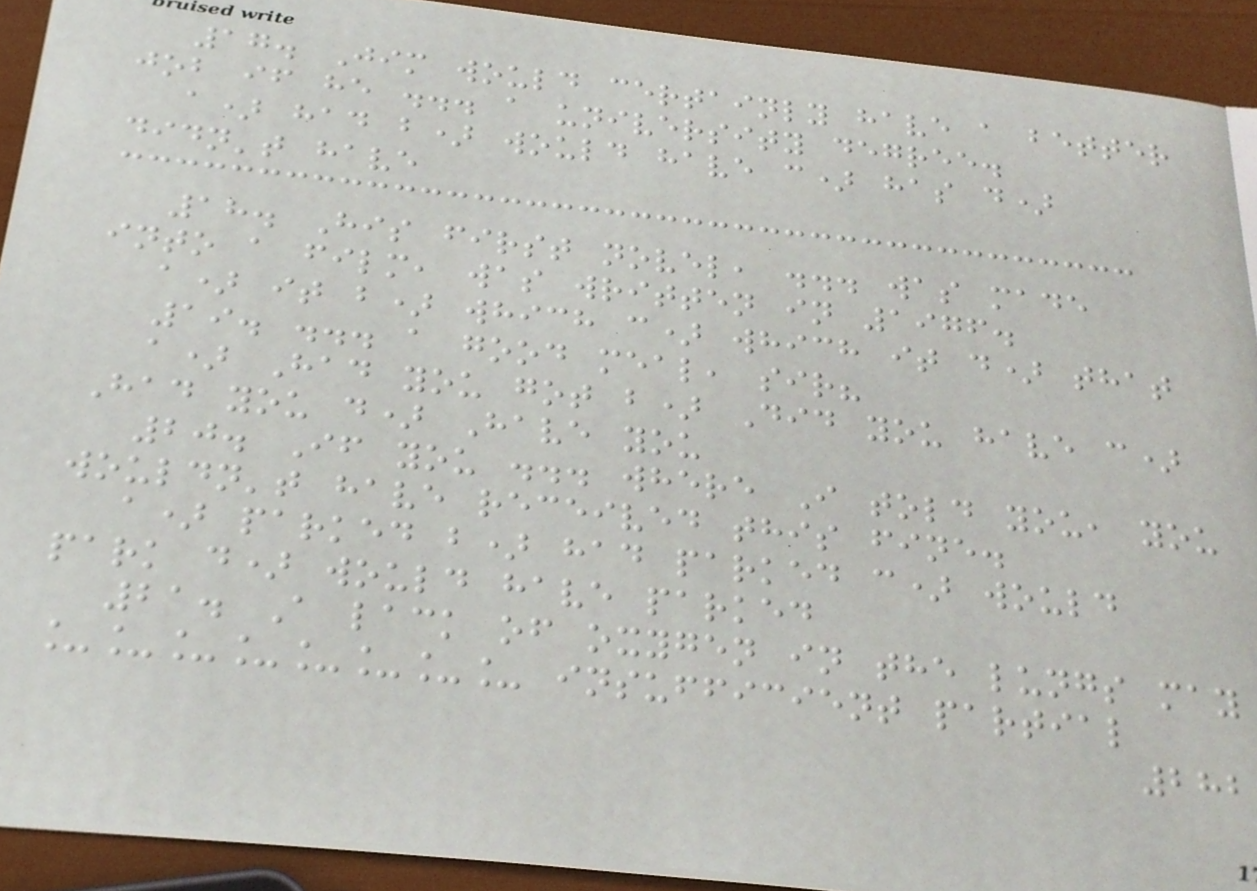17. Jim would certainly have a better
job if he ... a university degree.
a) had b) would have c) has d)
didn't have
18. His first novel, ... was made
into a film, was written in 1976.
a) it b) which c) which it d) that
19. ... a good meal, sir?
a) Had you got b) Did you have c)
Had you d) Have you
20. If you ... where I told you, you
wouldn't have received this fine.
a) parked b) had parked c) would
park d) would have parked
21. A lack of oxygen in the lungs may
________ insufficient partial
282
